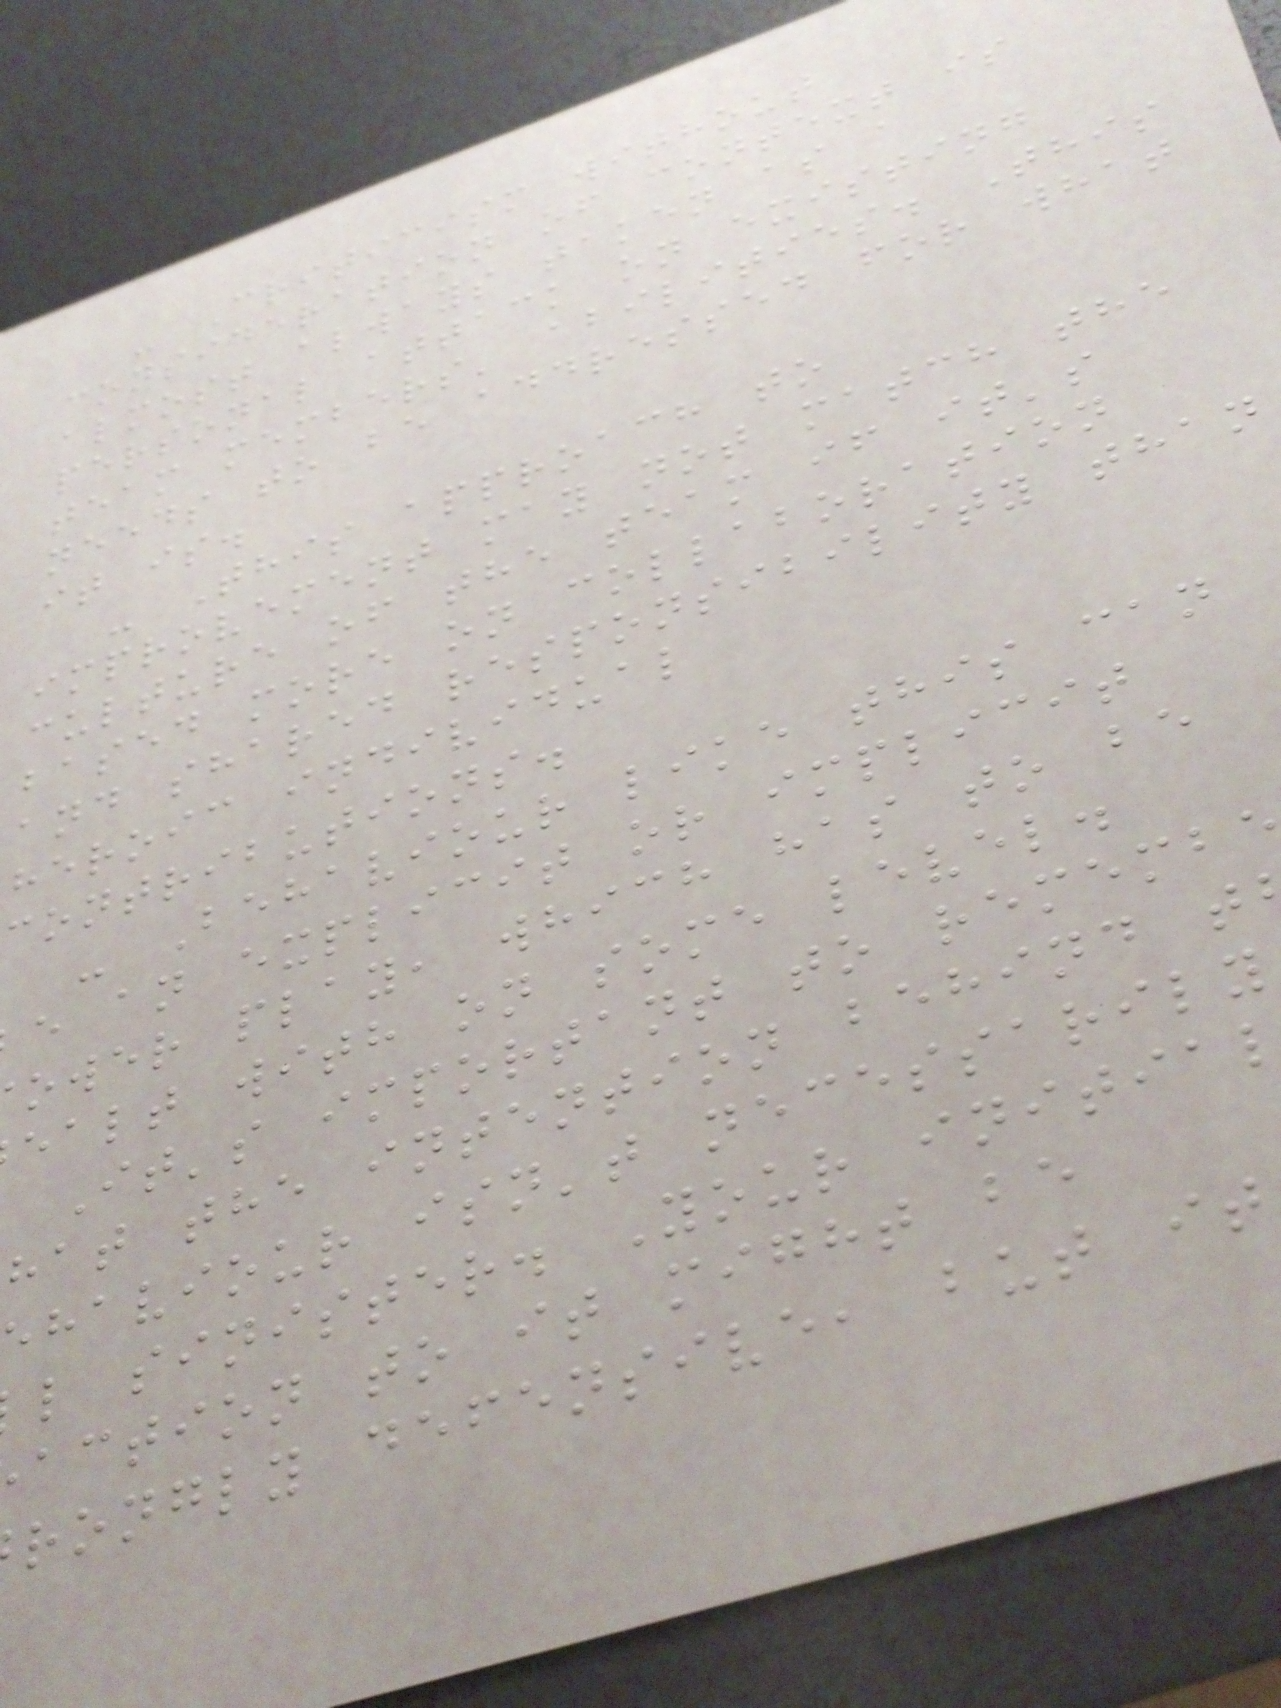- Criticism without
consideration of context is
almost always taken as a
personal attack on existing
team members' abilities. This
needs to be addressed for what
it is.
- This approach to
improvement may not match the
culture of the team if it's
based more on collaboration
and shared responsibility than
heroic individual
contributions.
- Behaviour like this can
e an explicit or implicit
ower play, which has to be
ealt with on some level.
It's important to rememb
hat the intention behind t
haviour isn't necessarily
l sinister. Your initia
action to it might be
rongly defensive, but it
